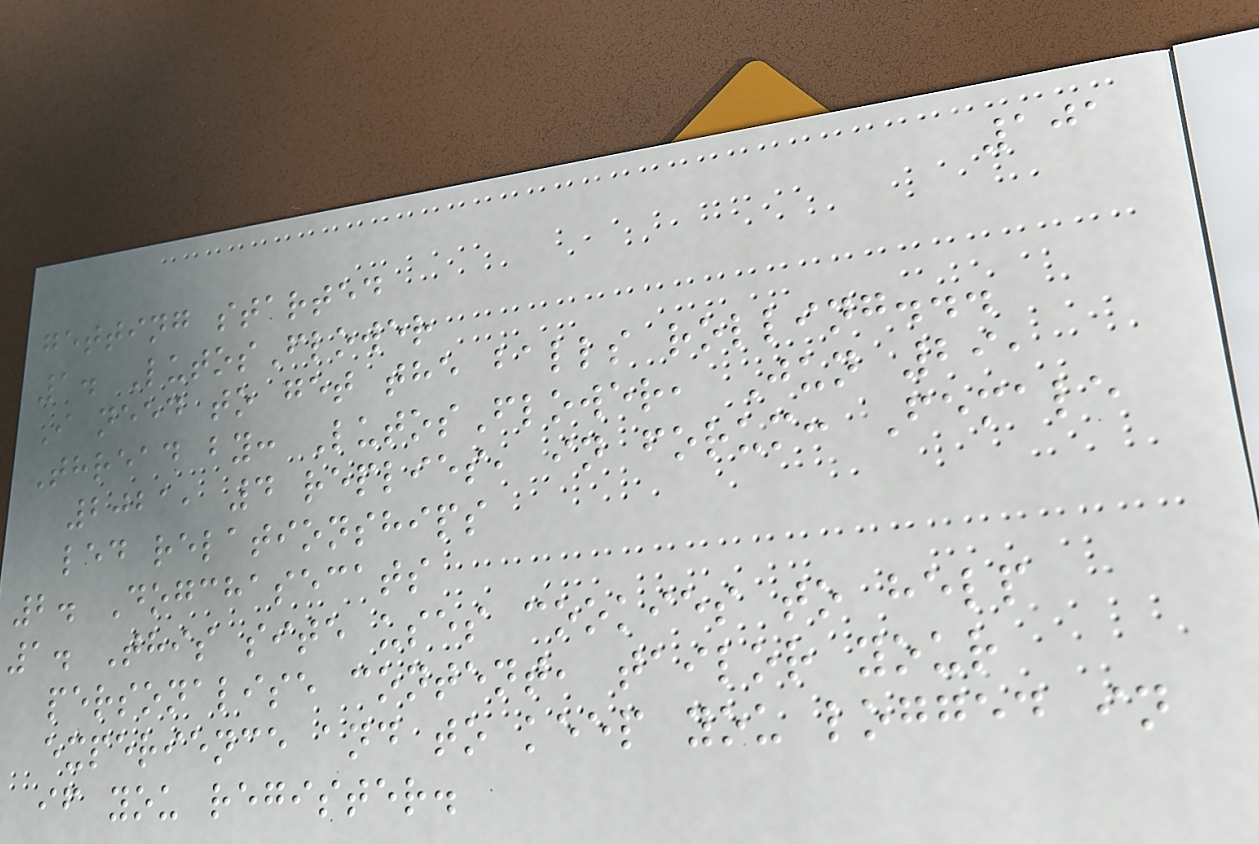101
getting started
1. LutosFlower
I need to get the balls rolling...
Thread by: LutosFlower, Jun 29,
2021, 4 replies, in forum: Female
led relationships
2. Dogchasecats
1. This site uses cookies to help
personalise content, tailor your
experience and to keep you logged in
if you register.
